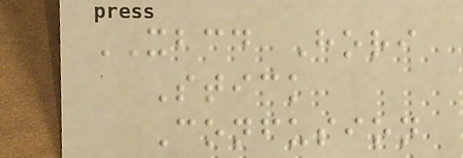XBCD Hori
Stick
Confusion
